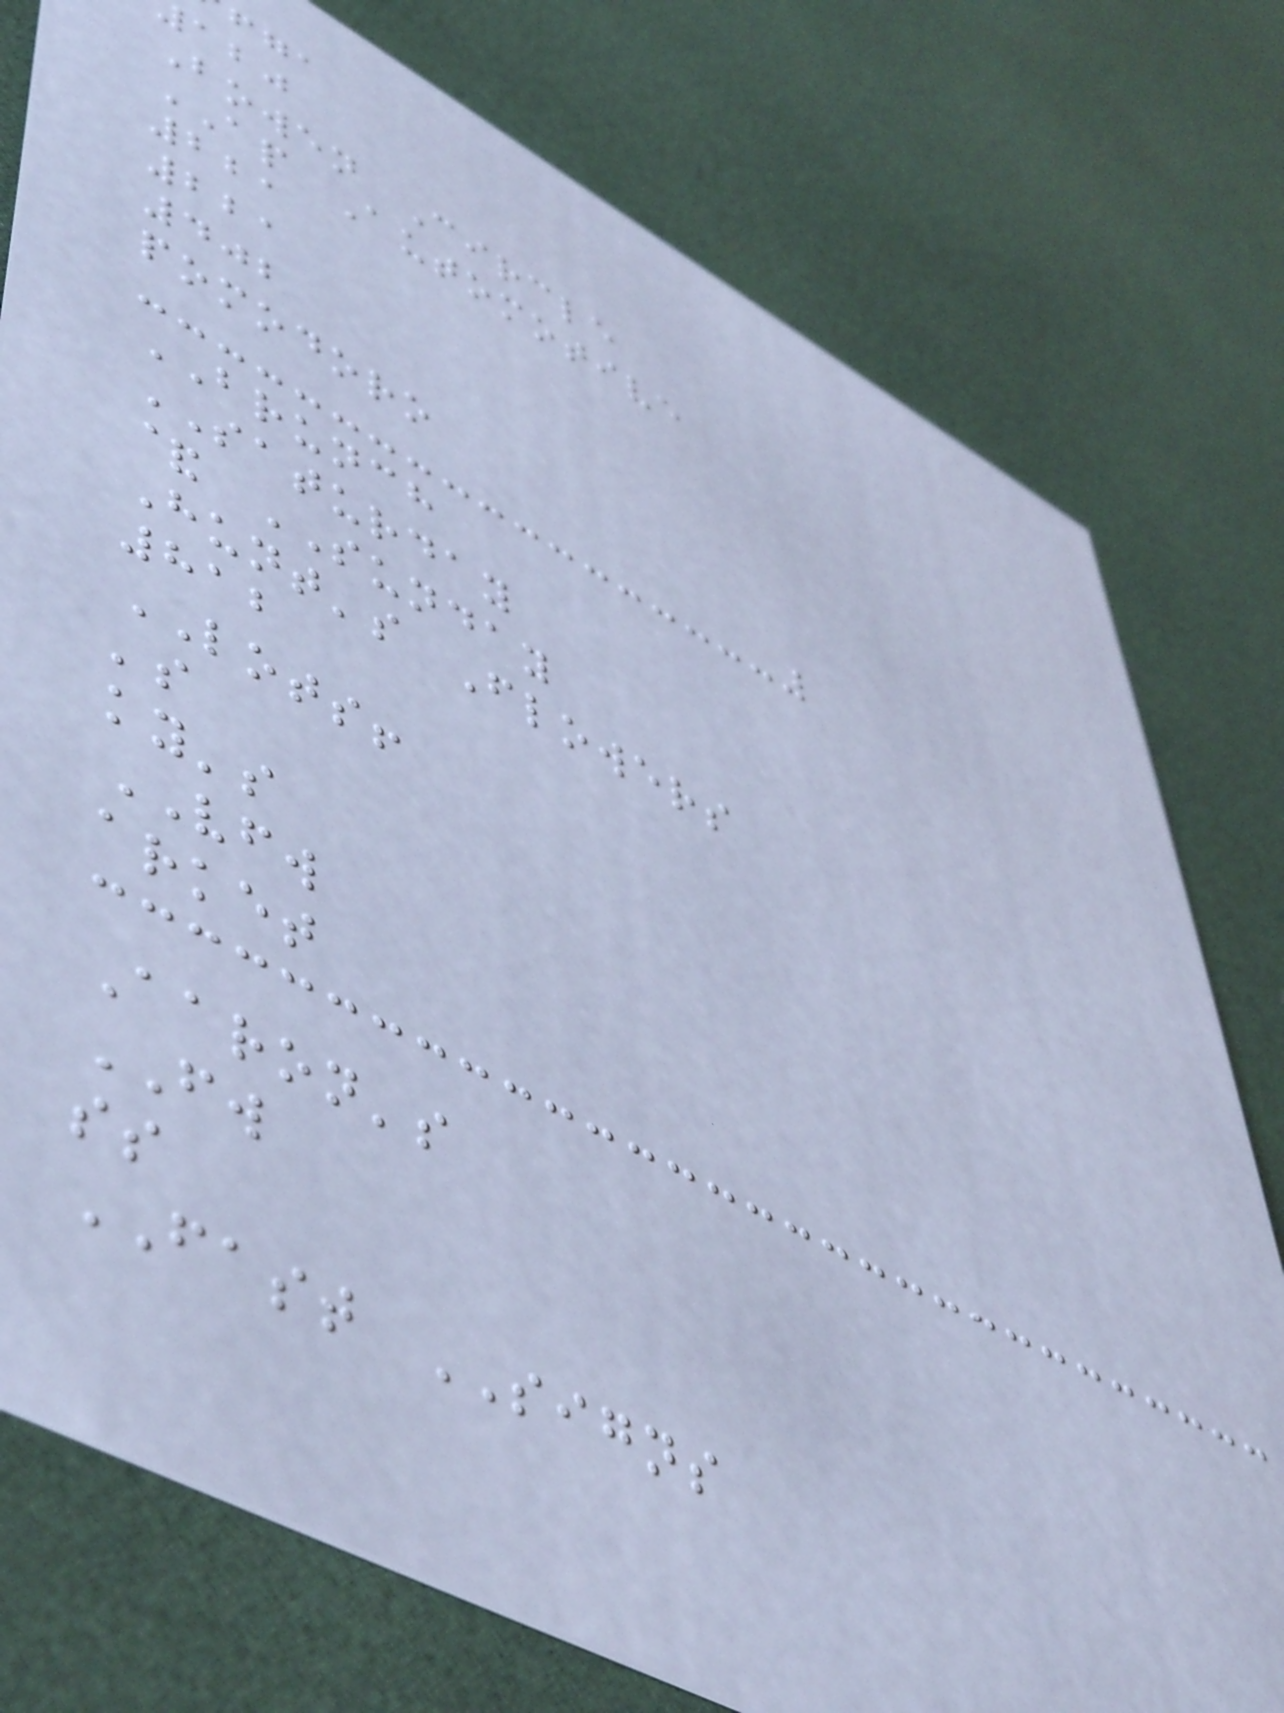Bowen Circle
AP Automotive
221
221
402
pomodoro
BRUNCH
SATURDAY
& SUNDAY
Hunt's Flowers
812
LOTS!
's
ky's
VFW
arket
Aaron's
FW
ss
FAST SIGNS
